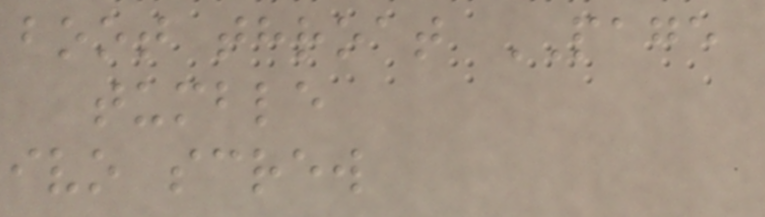boot throat PAGE
tumble
ivo screw
